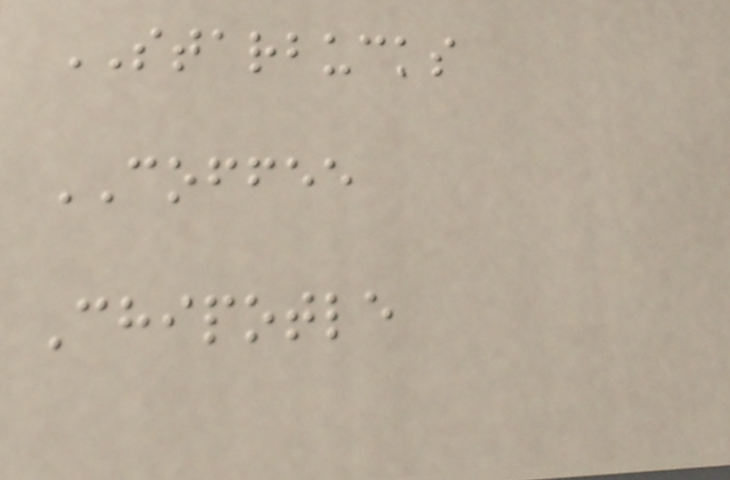STARBUCKS
COFFEE
Chipotle
